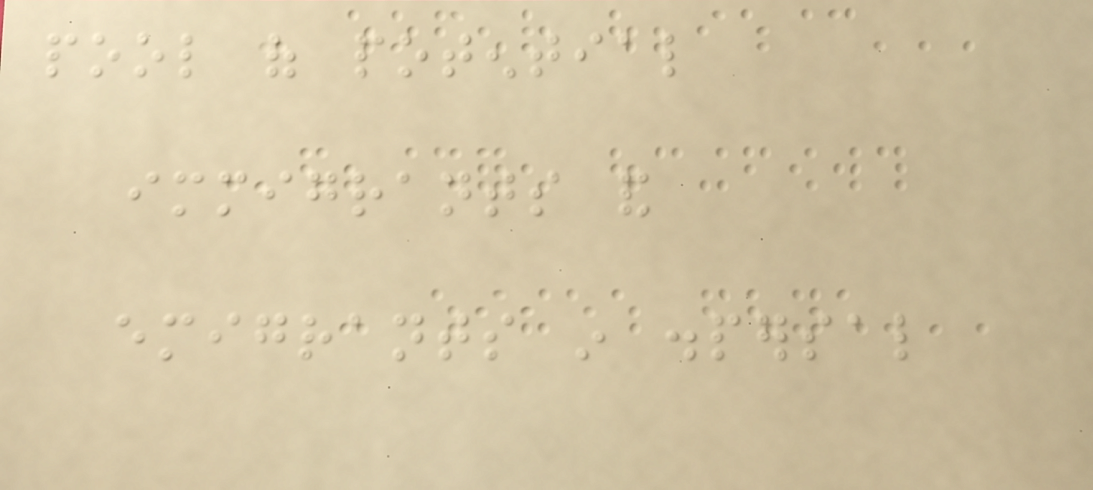pool of potential
immigrants and
emigrants in dispersal
